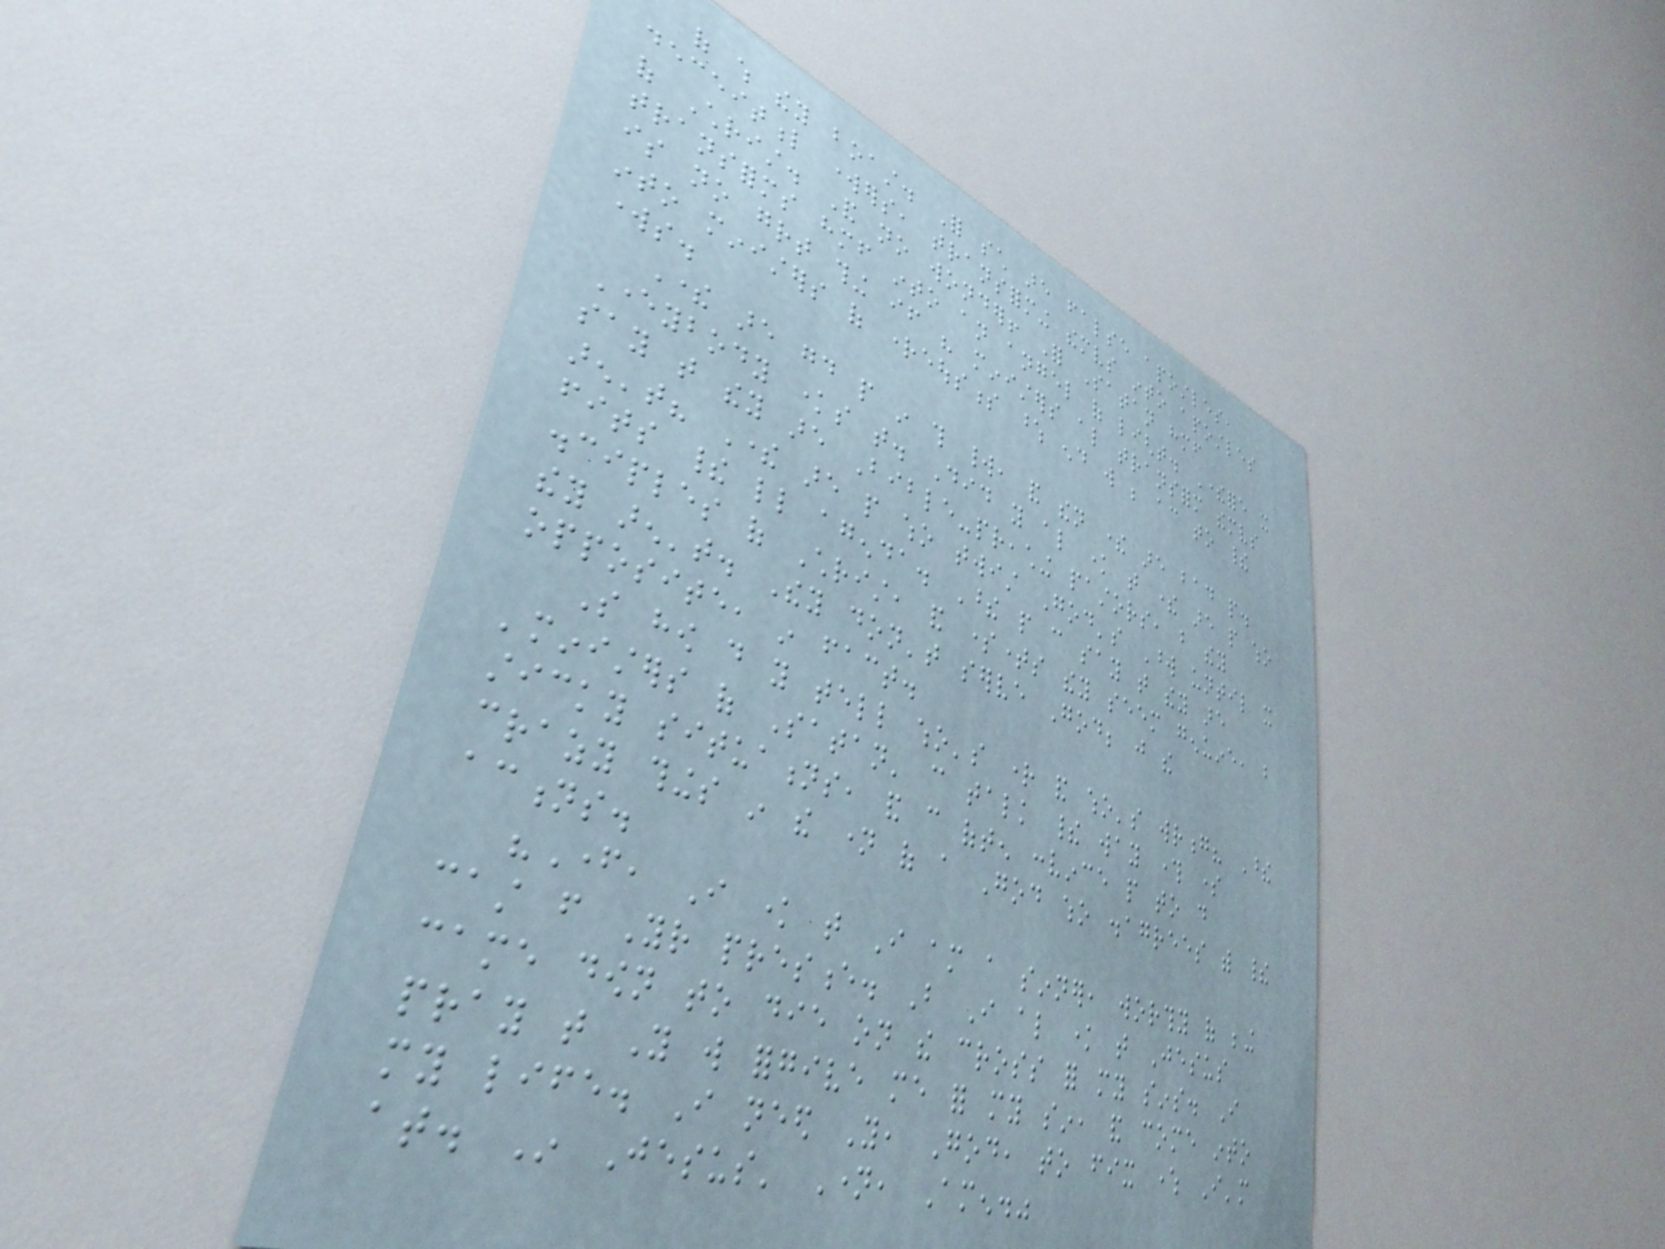of which they boast. For such are false apostles,
deceitful workers, transforming themselves into apostles
of Christ. And no wonder! For Satan himself
transforms himself into an angel of light. Therefore it
is no great thing if his ministers also transform themselves
into ministers of righteousness whose end will be according to their
works.
There are good people in this world, and then there are bad people.
Everybody knows that. Did you also know that there are people who
say that they are Bible-preaching pastors, but they
aren't? There are people who twist God's Word until it
fits their little agenda. These people can say that they are
disciples of Christ, and sometimes they seem genuine, but
they aren't. They don't serve God; just the
opposite, in fact.
So how do you tell who's right and who's wrong? These
'ministers of Satan' can talk their way through some
sticky situations, and can often convince people to do
crazy things in the name of a God who disagrees with their
actions.
"Father, I know that I am a sinner, worthy of being
cast from Your presence. But I also know that Jesus
came down to die on the cross for my sins. I
pray that You will forgive me for my sin, and come into
my life. I need You, God, to fix where I'm
at. In Jesus' Name, Amen."
